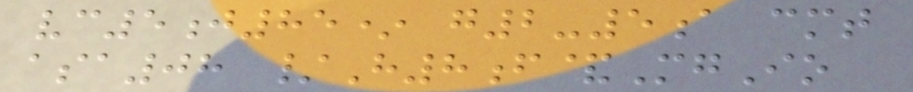vc5j85* g2-5a cmt
asa08 /H8f&MgIo
